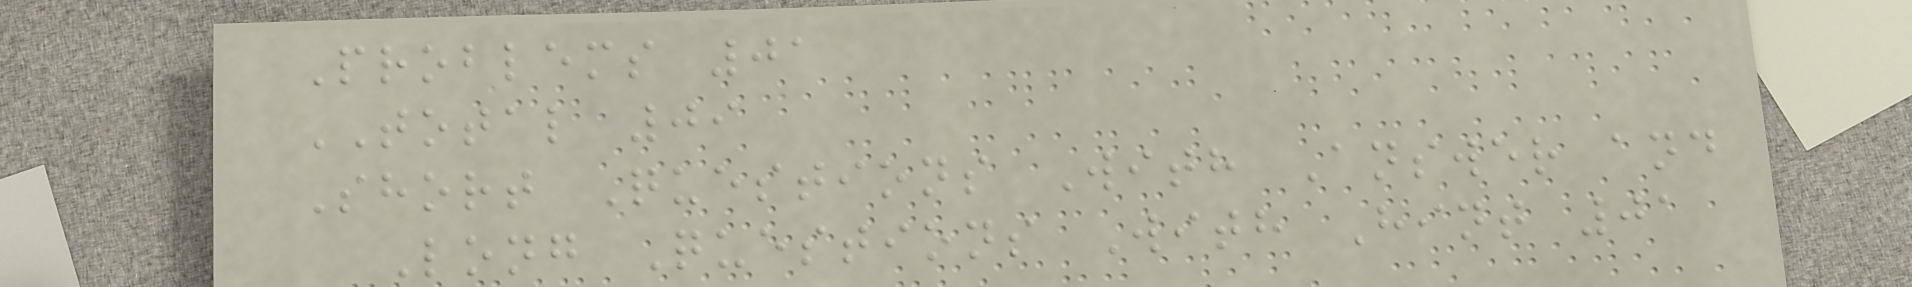Problems 01
TOTAL 09
Short Questions With Answer and
Long Questions With Hint 01
